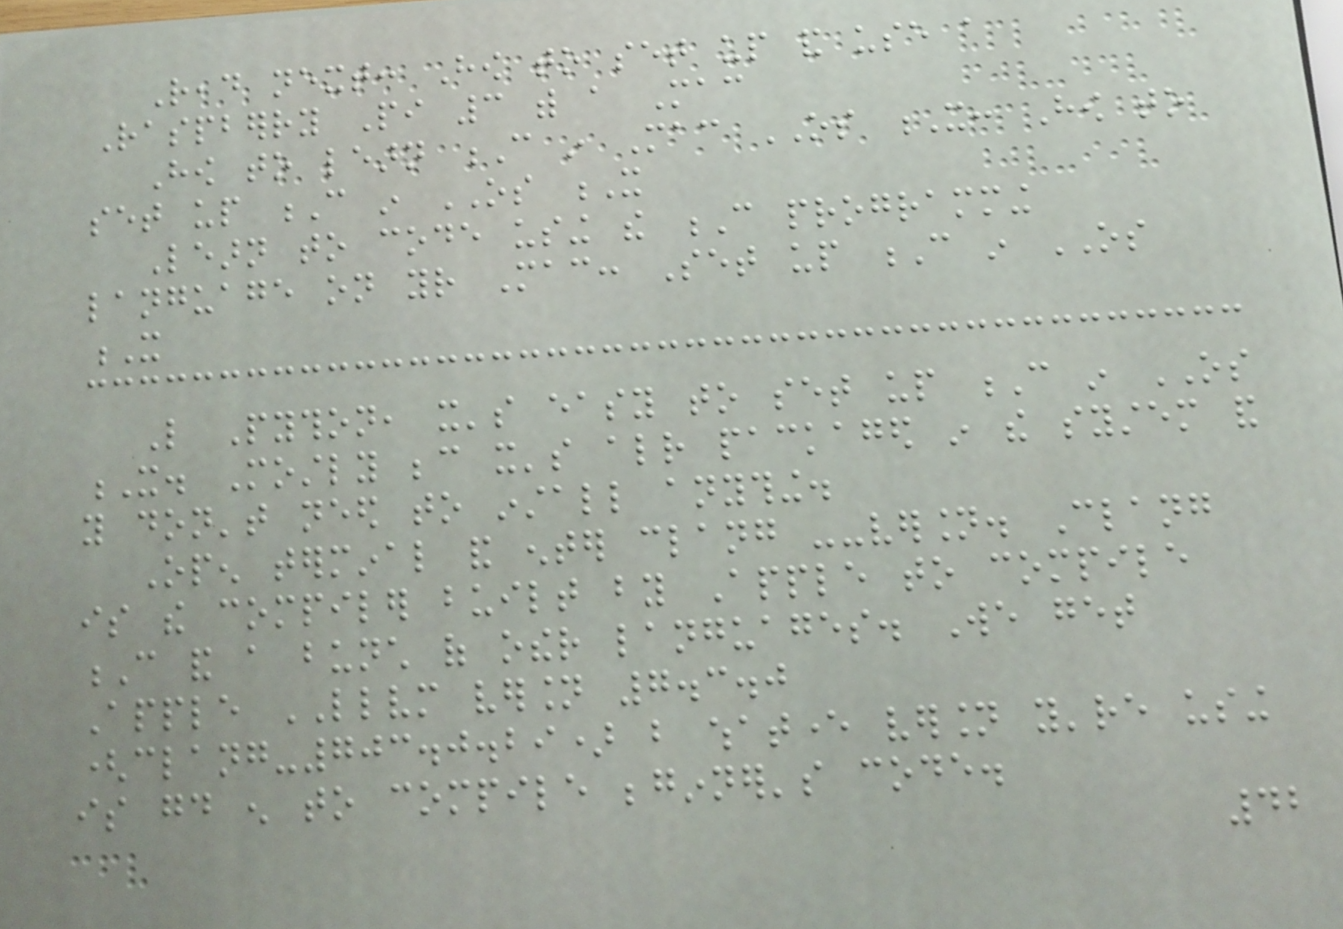Read next: How to set up and use a
Raspberry Pi 3 with a Mac
How to learn C in Mac OS X: How to
set up C in OS X
Learn to code using the C programming
language on your Mac: Set up C in OS
X
Like Python, it's easy to set up C in OS
X. Mostly because it's already packaged in the system and
you don't need to install anything.
Open terminal and enter clang --version. Clang
is the compiler built by Apple to compile
C and a bunch of other languages. We get
Apple LLVM version 7.3.0
(clang-703.0.29) but whatever version you're using
is good enough to compile beginner's code.
42
